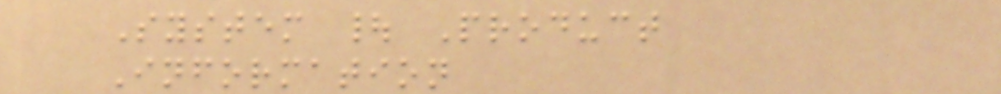System | Product
Information
